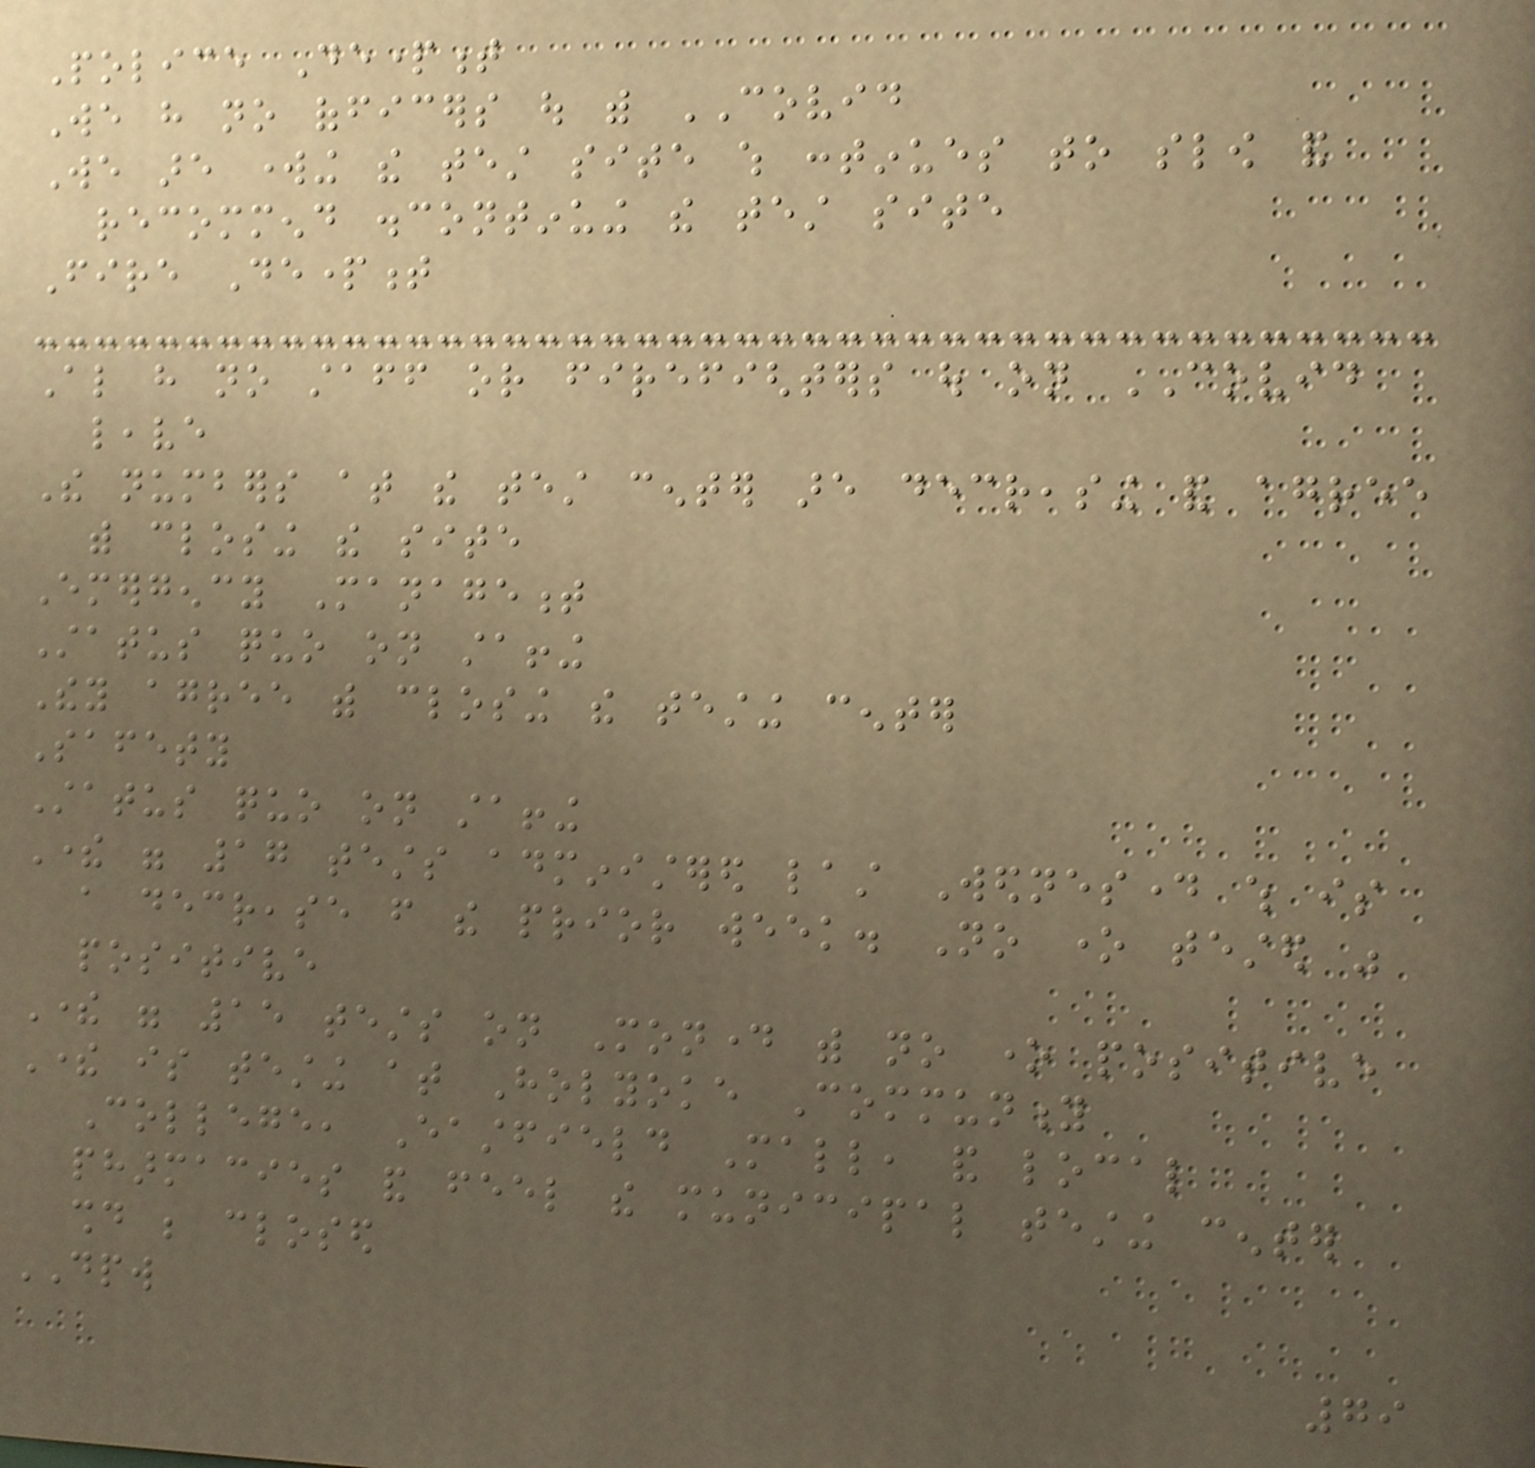Police Department
We have no officers out with COVID
We are working the test site which continues to slow and
recommend discontinuing the test site
Fire Department
Also have no staff or firefighters out on COVID
leave
The numbers at the test center are decreasing and agree
with closing the site
Emergency Management
Status quo on staffing
They agree with closing the testing center
Safety
Status quo on staffing
There were 17 tests administered last Wednesday which is
a decrease from the prior week. No one tested was
positive
There were 15 tests on Monday with no one positive
There is testing at Holyoke Community
College, Eastfield Mall, and local
pharmacies and feel the municipal testing center
should be closed
DPW
79
